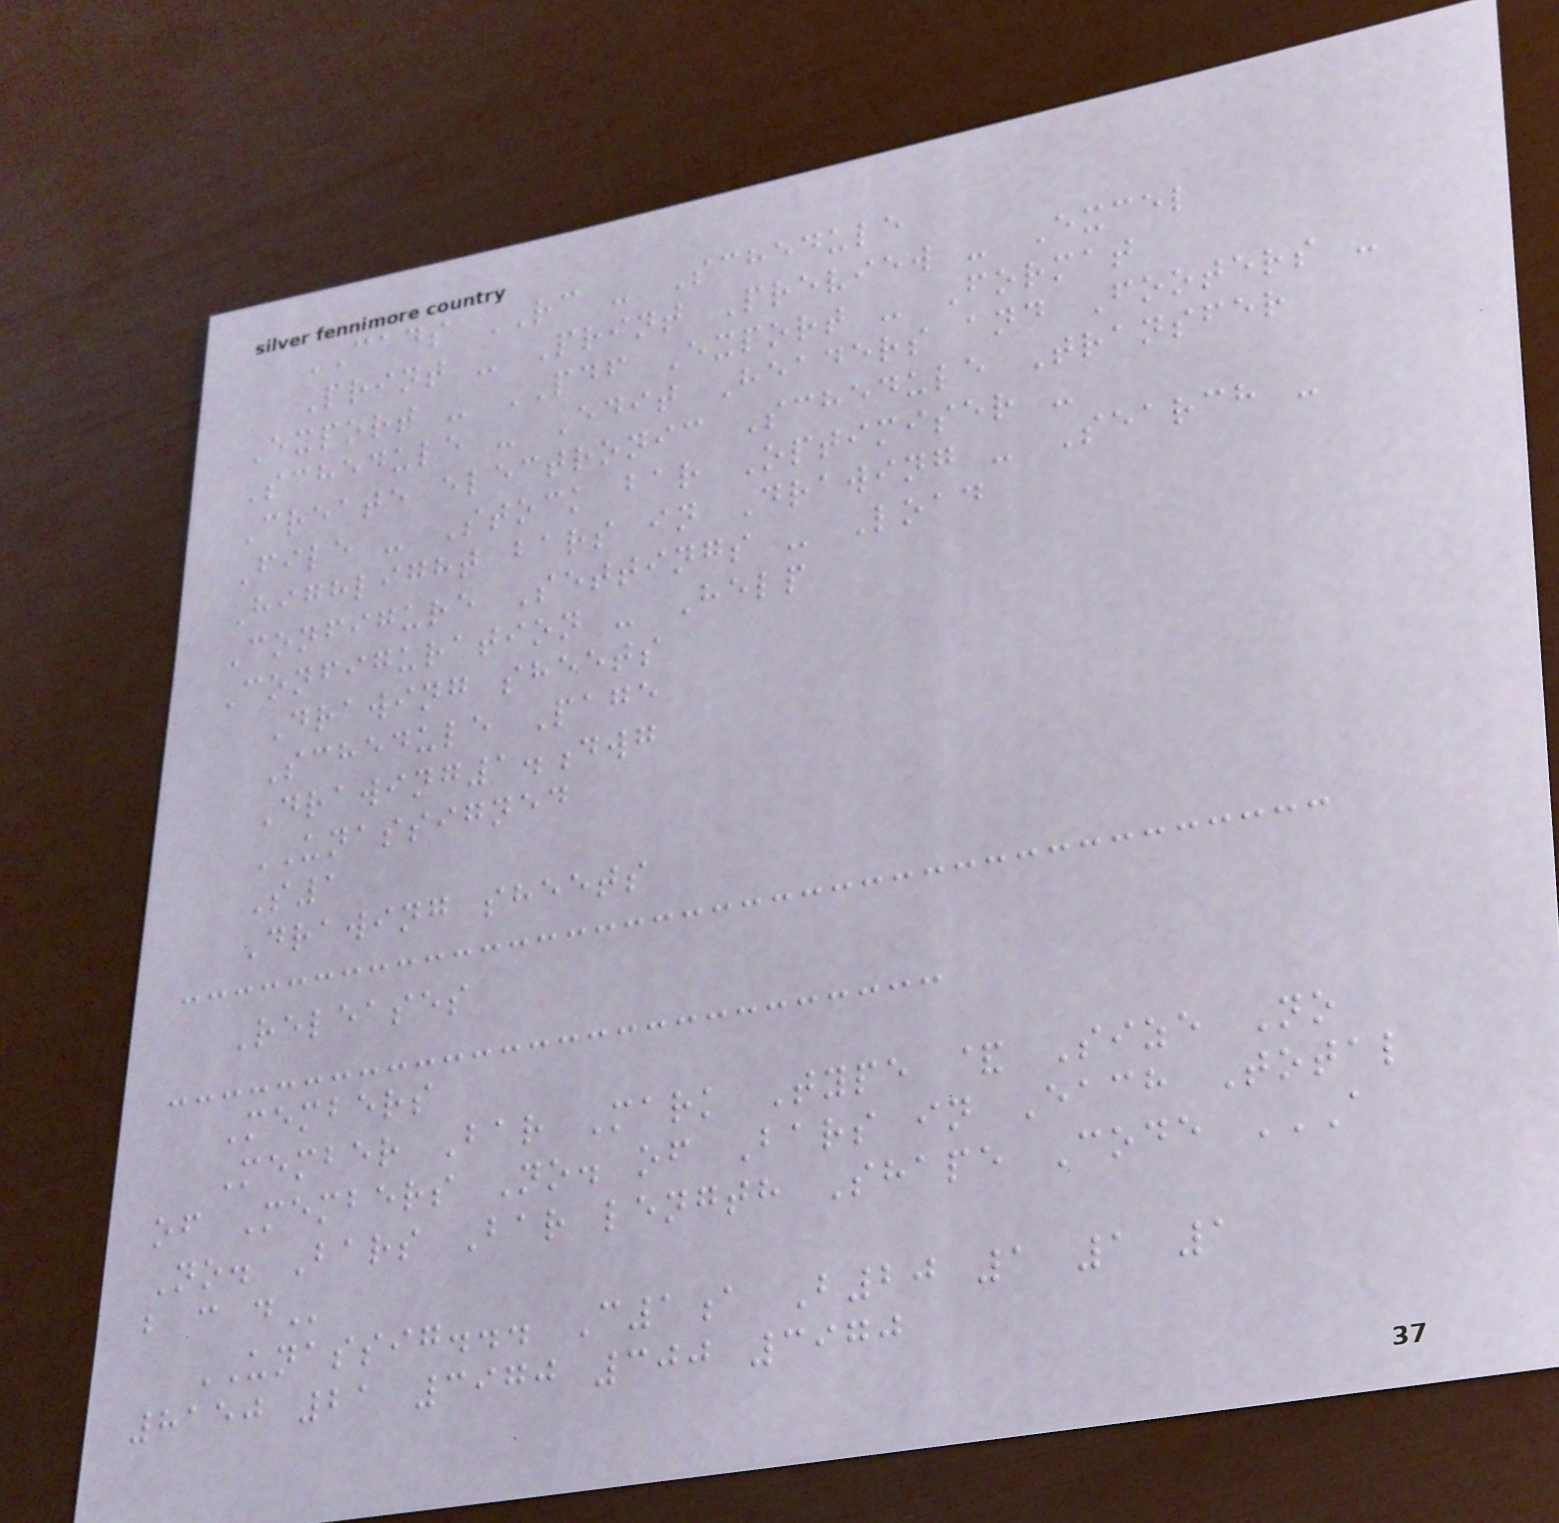CADS RC - Schedule
Print - Print Preview - Excel
Export - PDF Export - Format
Schedule - Edit Headers and Footers -
Create electronic Schedule Transfer
File - Stock bar Optimiser -
Highlight bars in Drawing - Search -
Configure Settings - Load
Configuration - Help
Drawing sheets
Schedule Page
Drawing1.dwg
UNASSIGNED
S1
Drawing sheets
Releases
Members
Member Bar Mark Type & Size No
of Members No. of Bars in Each Total
No. Bars Bar length Shape Code A
B C D
UNASSIG... C1a B20 1 1 1
8150 21 3970 300 3970
